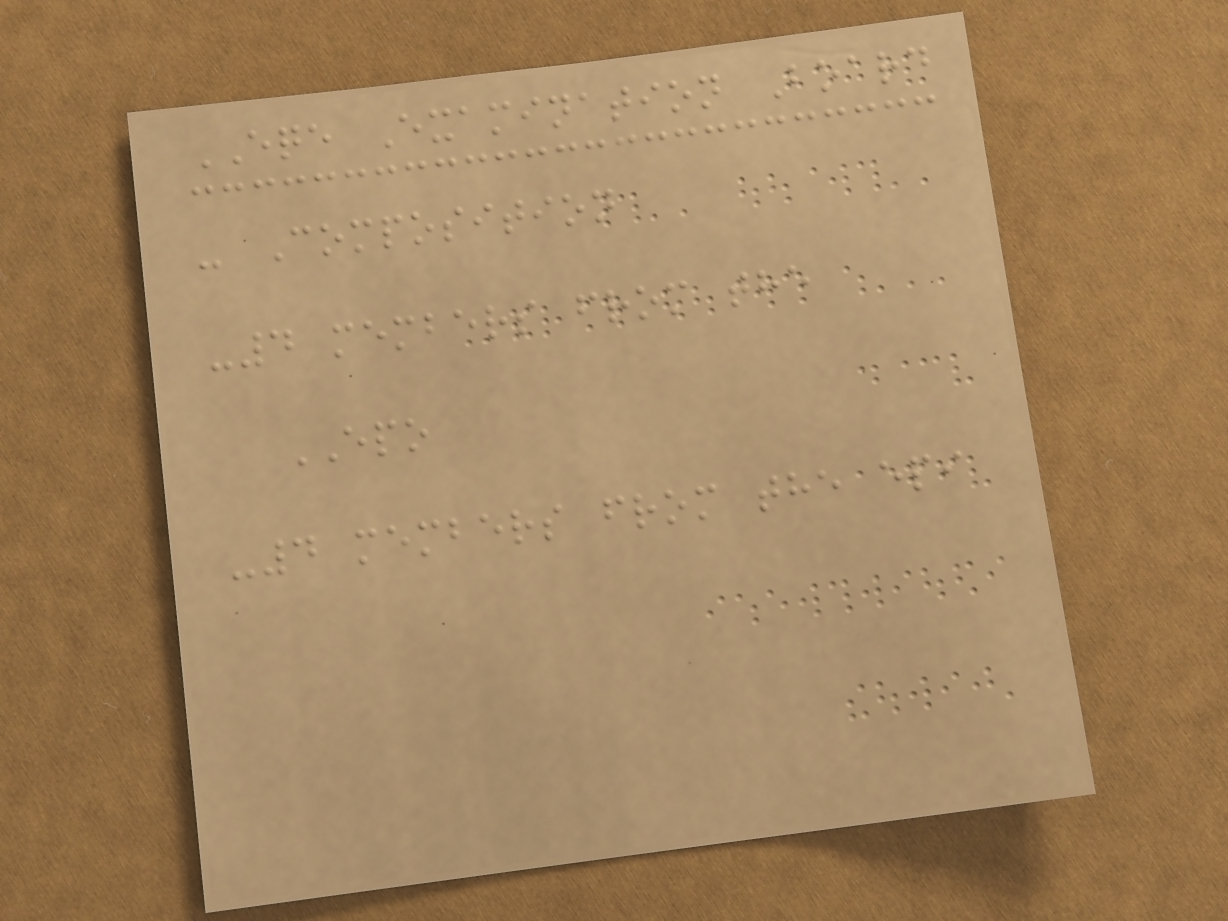EQE Examination Board
- Composition
-4 members from the
EPO
-4 members from the epi
